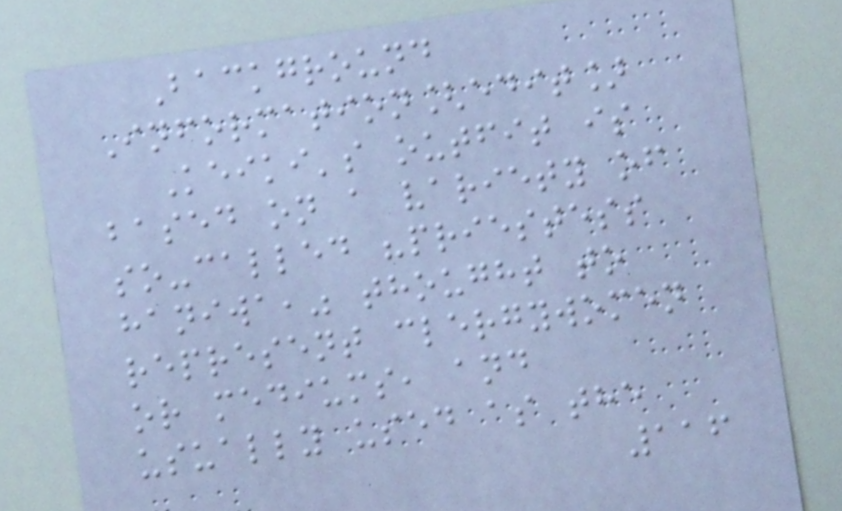Background
Information[edit]
Keiki's outfit is
based on a variety of
so-called "priestess
haniwa," thought to
represent clergywomen
or mediums, and
usually used as the
116
